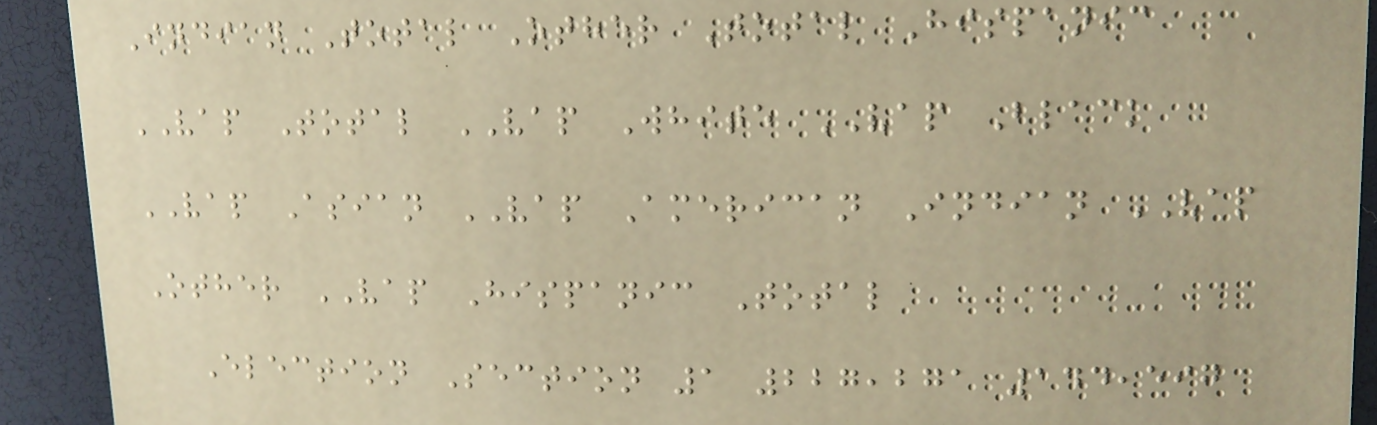Indian Total Other Total Hispanic
VAP Total VAP White VAP Black
VAP Asian VAP American Indian VAP
Other VAP Hispanic Total
Election Section 1 227,271 144,597
